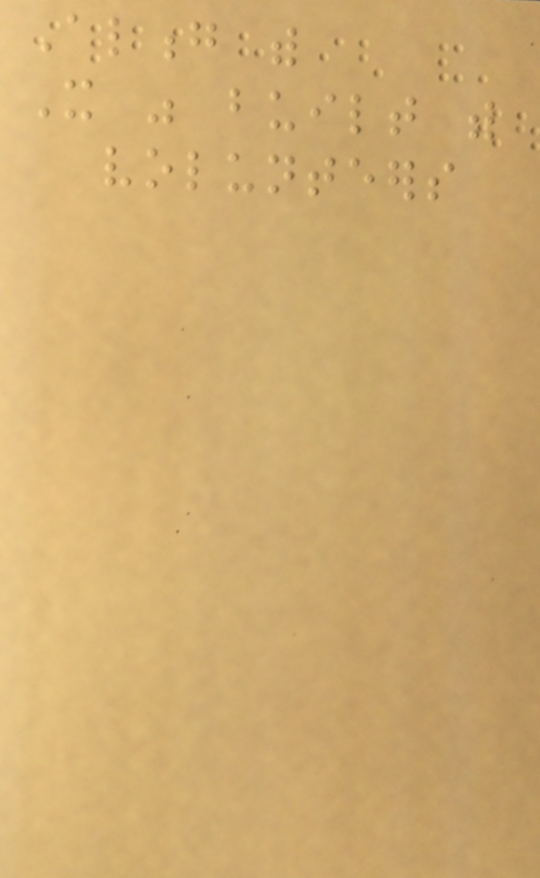Along with
It was built with
volunteers
